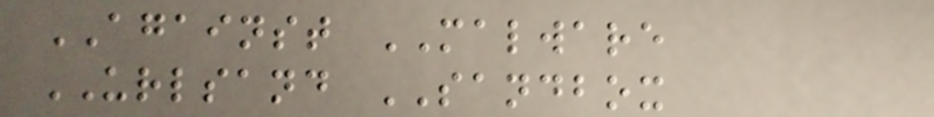AGAINST MALWARE
URLSAND SANDBOX
